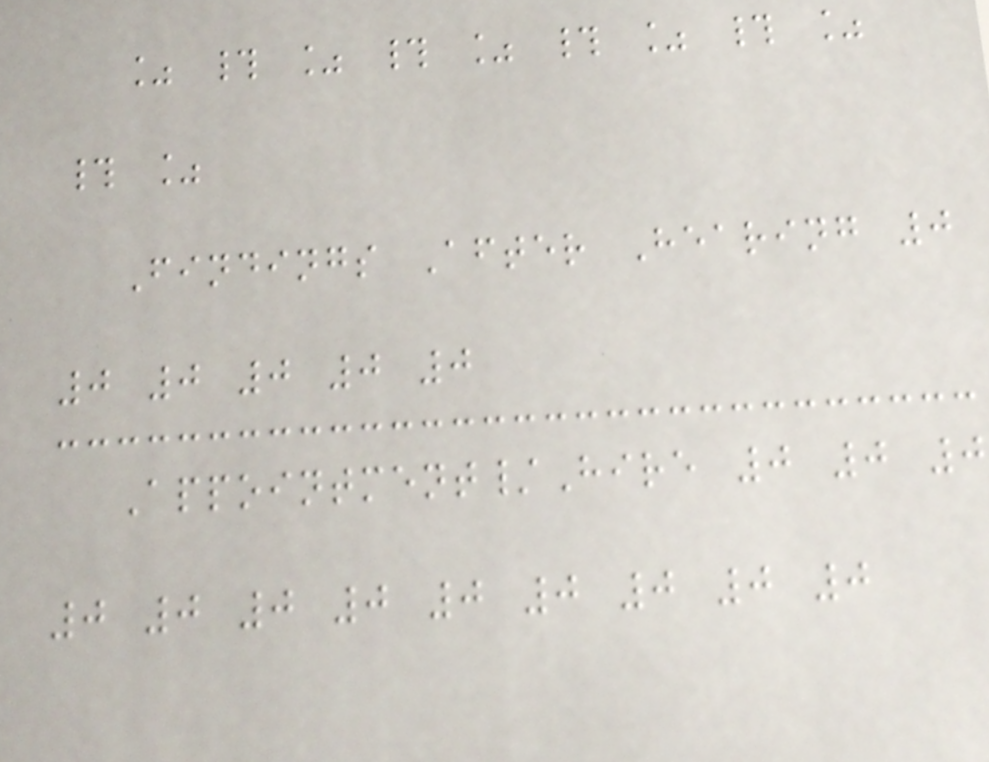% # % # % # % # %
# %
Findings After Hearing 0
0 0 0 0 0
Appointment/Hire 0 0 0
0 0 0 0 0 0 0 0 0
